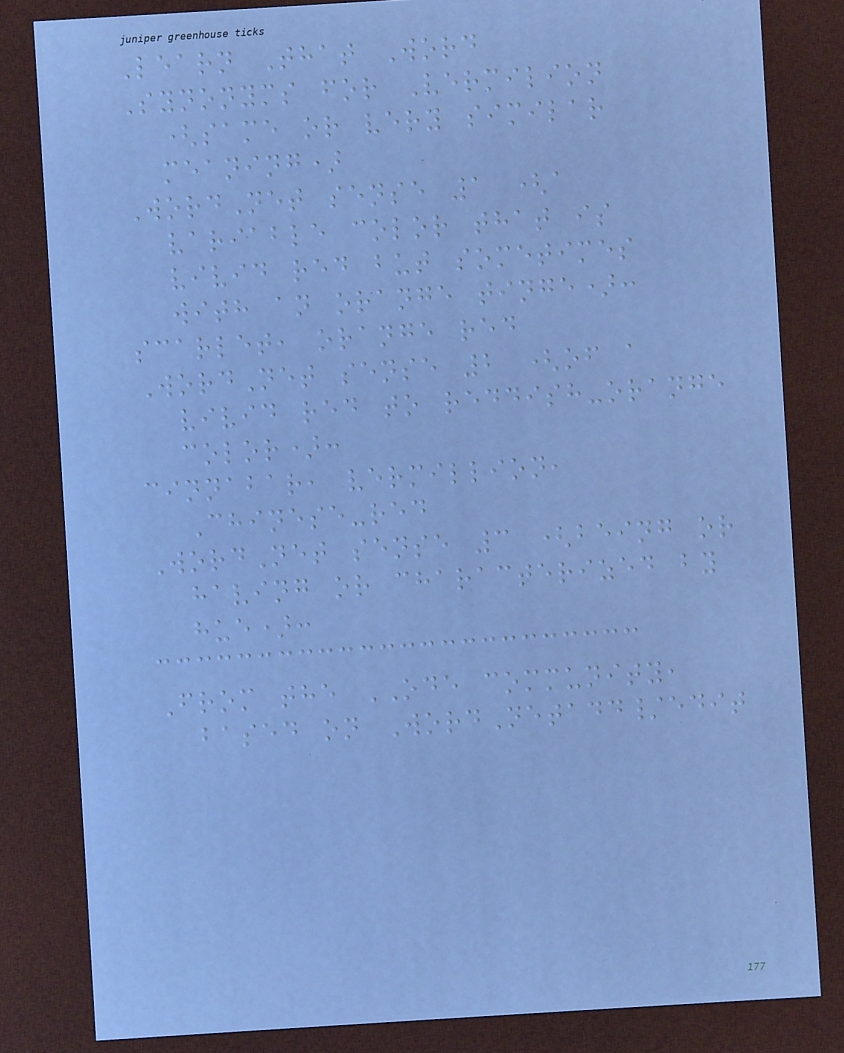Learn That Word
Synonyms for Vermilion
(same or very similar
meaning)
WordNet sense 1 (a
variable color that is
vivid red but sometimes
with an orange tinge):
scarlet, orange red
WordNet sense 2 (of a
vivid red to reddish-orange
color):
cinnabar, vermillion,
Chinese-red
WordNet sense 3 (being or
having or characterized by
hue):
From the ODE community,
based on WordNetadd/edit
